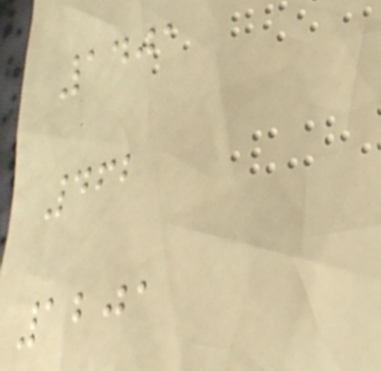1401
462
1201
